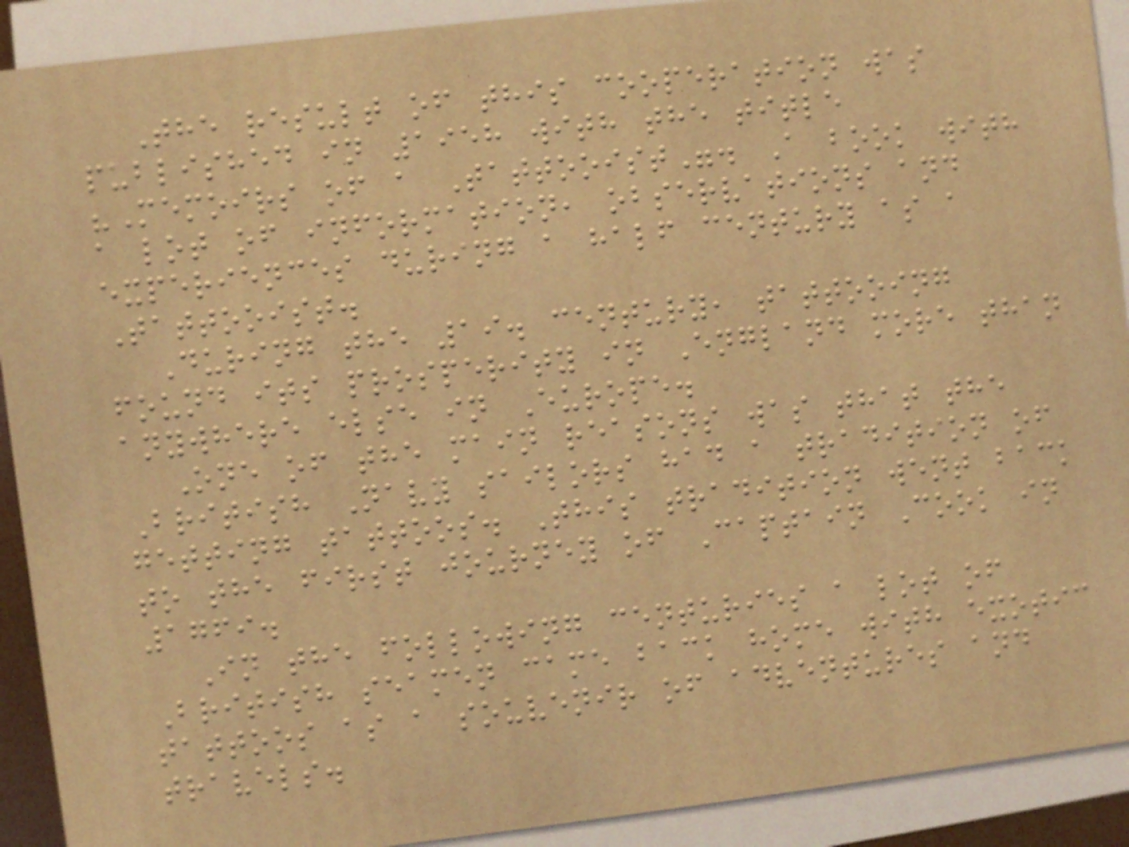The result of this cooperation was
published in 1958 with the title
"Memoirs of a Tattooist". A book with
a lot of information, observations and
experiences during a half century as a
Tattooist.
During the 19. century, tattooing
found its prosperity in England more than
anywhere else in Europe.
One of the main reasons was that the
British Navy sailors had a tradition of
getting tattoos. This tradition went back
to the first journey of Captain Cook in
1769.
In the following centuries a lot of
British seamen came back home with exotic
tattoos as a souvenir of adventures and
travels.
